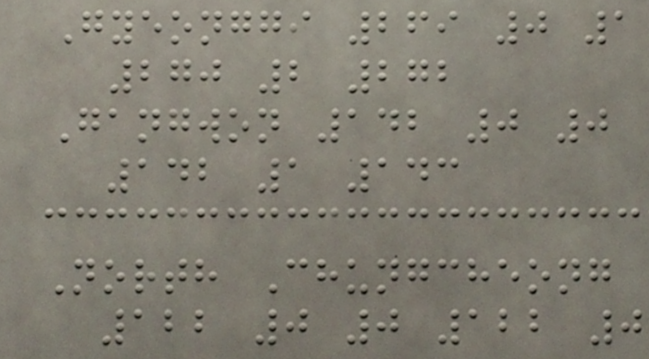Gyeonggi 269 0 1
270 2 272
Gangwon 142 0 0
142 1 143
North Chungcheong
122 0 0 122 0
